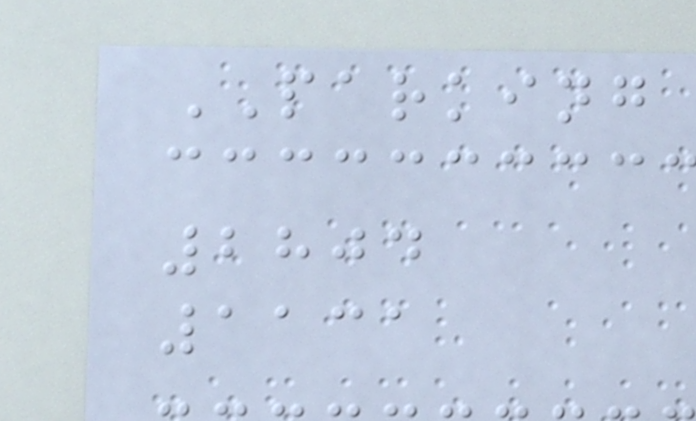PARKING
2804
1131
